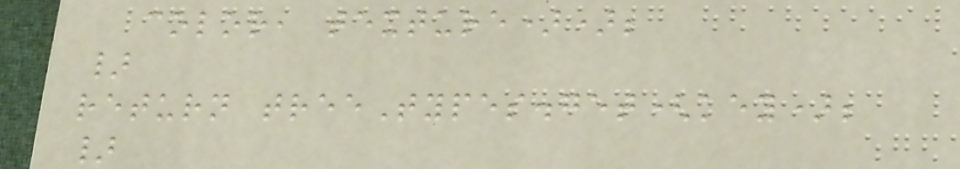color, texture));
}
return treeTypes.get(key);
}
